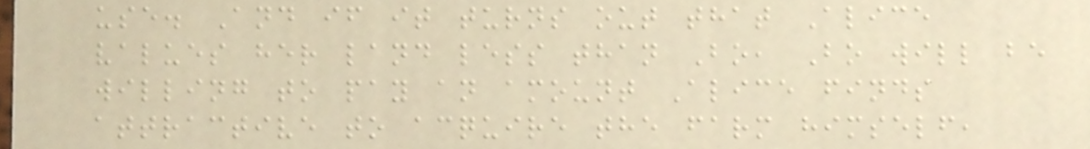use. And if it turns out that Alice
values her land less than Bo, Bo will be
willing to pay an amount Alice finds
attractive to acquire the farm himself,
